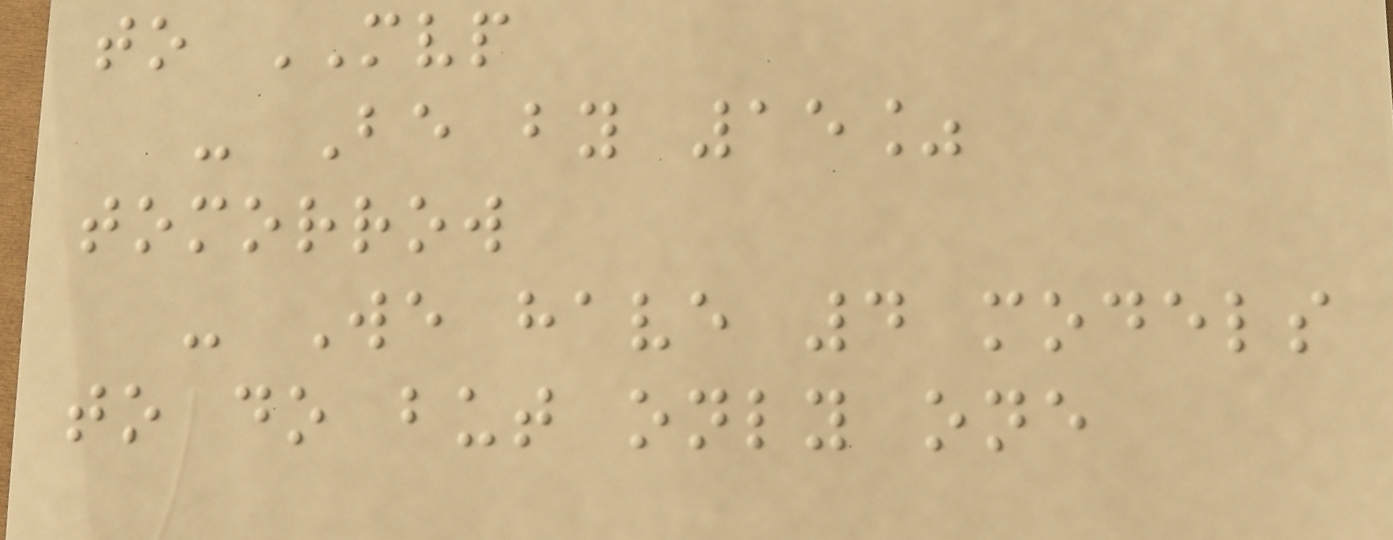to MVP
- Be by 15%
tomorrow
- We have 4 models
to do but only one
